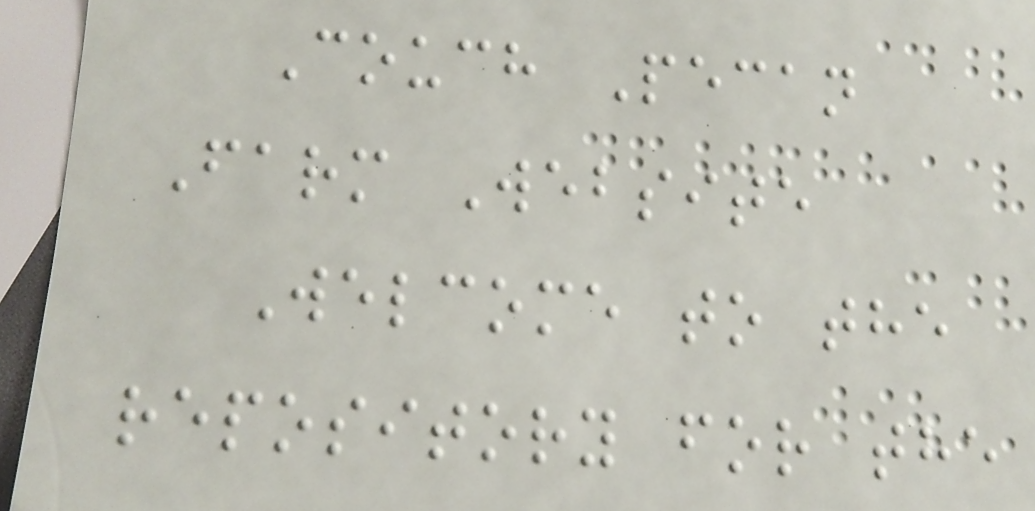Couch Pecan
Farm Website
Welcome to the
repository for the
